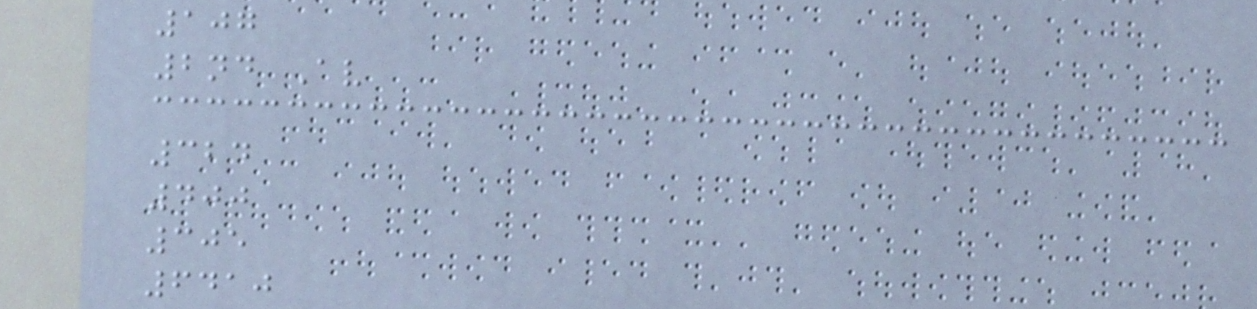107
2nd Av
324
400
305
6410
